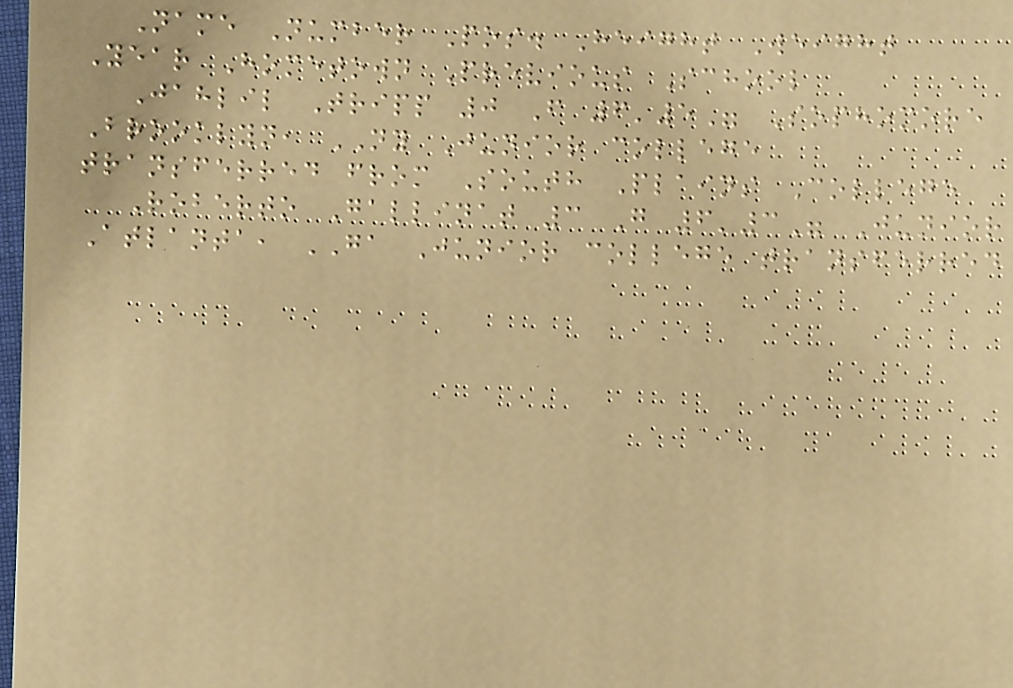Name Number Pos. Height Weight
Year Hometown Previous School
Jahlil Tripp 0 F 6'5" Sophomore
Brooklyn, NY Junior college
transferred from South Plains College
Roberto Gallinat 3 G 6'3" Junior
Atlanta, GA Junior college transferred
